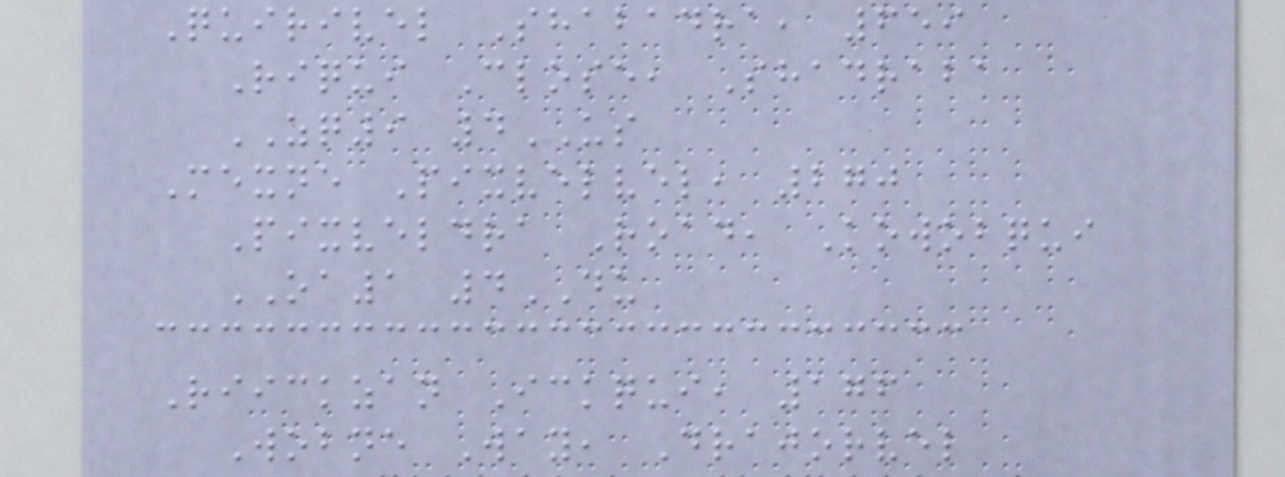Quirivel Shabadra, 659
Riqui Close, Shadraba
ZQ9 4US
Mexne Pixvelvel, 270
Pixveldra Road, Kowobqui
OA1 4DU
Riickzan Ickqui, 176
Wobne Way, Drajorvel
